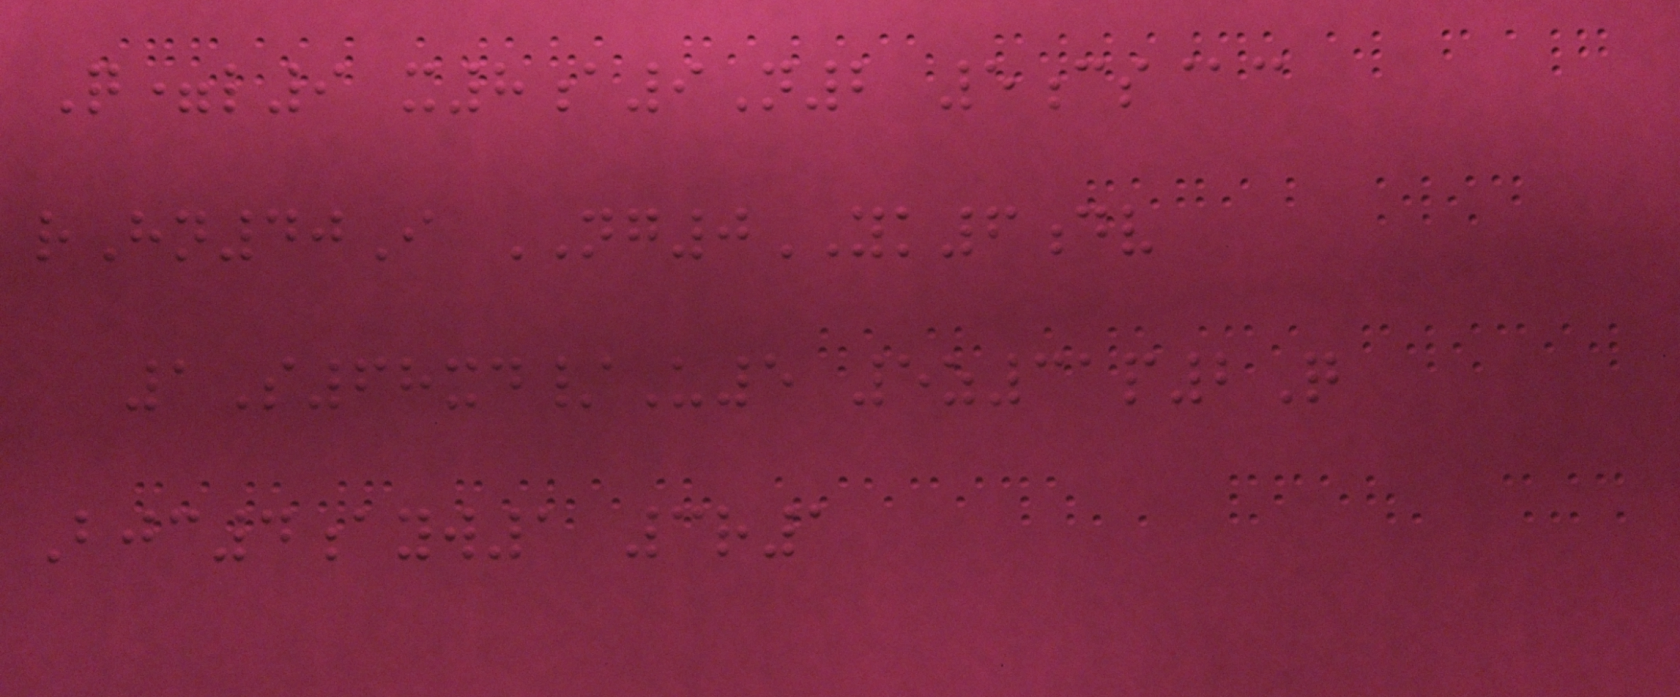Q=l9 x8a9N2 5cs@c
rHn40I NG0YK6dv
1S68xd/U5 5z31p2Q
Bjc4ayw1 3r1
